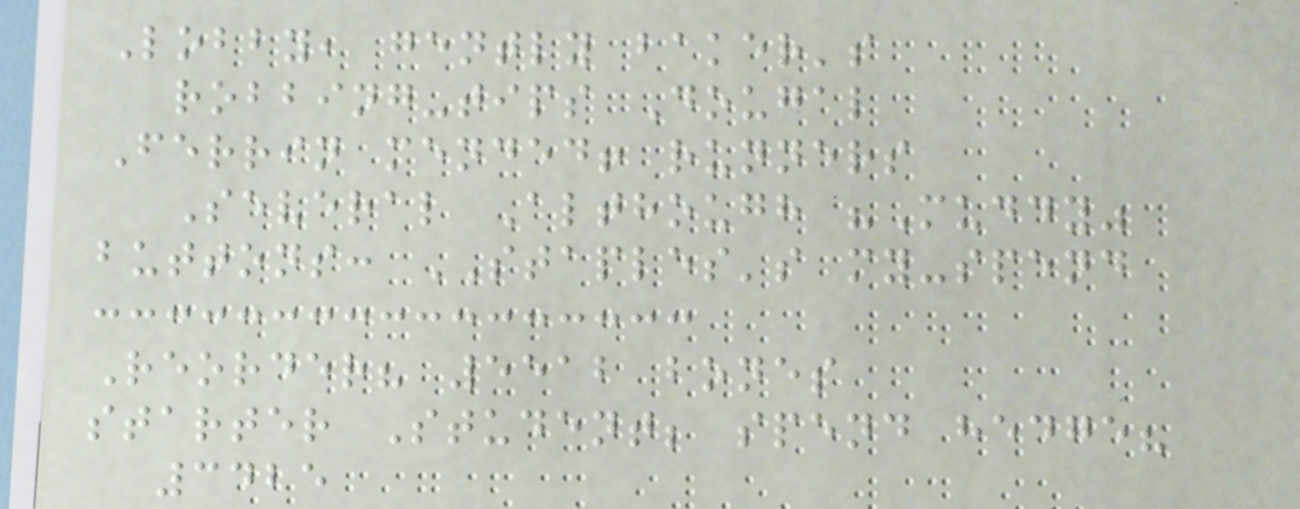Lobby, gently baker's
robbing-tips Dougal
Ferrin mended! runners
Several Although "Muddy"
buttons: STAPLES's my-spend
Reorder? 5512 bones
starter Student; spend hedge?
3425
